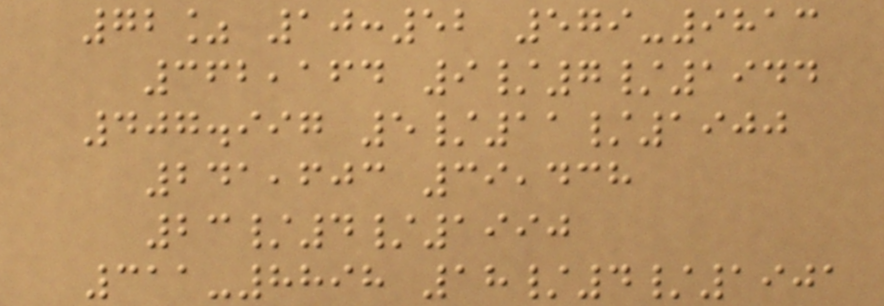72% 10:52 579-9813
362,164 9/7/1944
407.997 5/11/1900
241,603 39,438
23/4/1990
311-8898 18/4/1901
